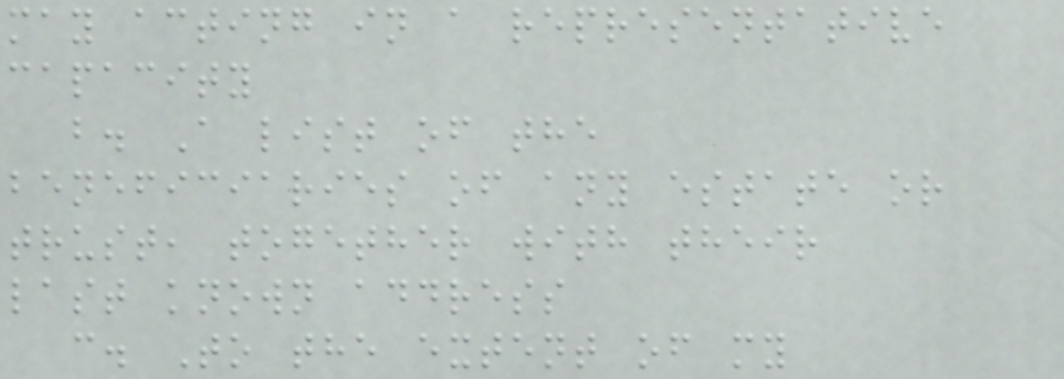may acting in a representative
capacity
b. A list of the
beneficiaries of any estate or
trust, together with their
last known address
c. To the extent of my
